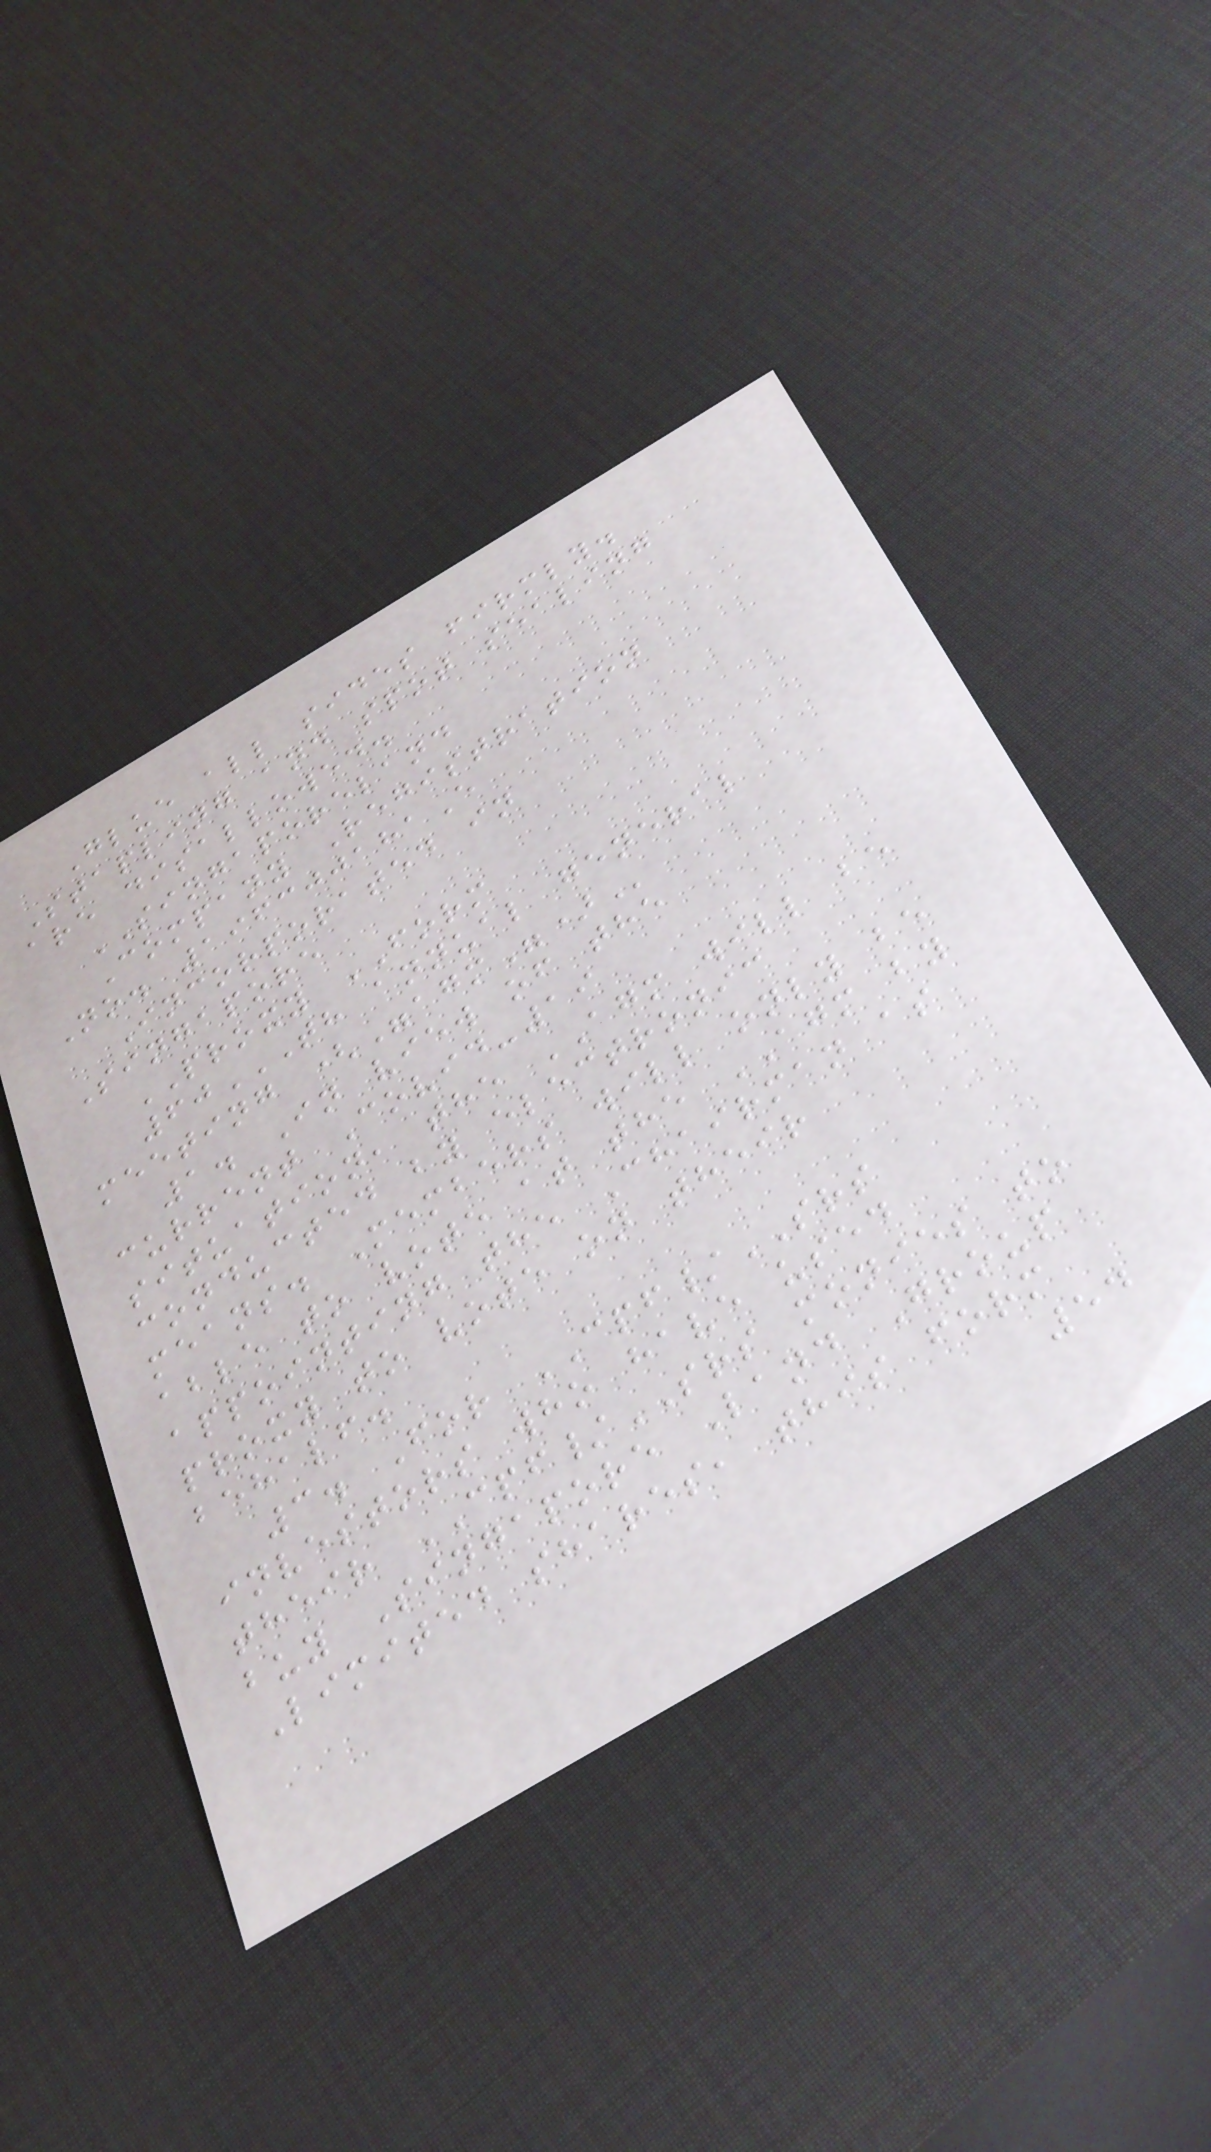Glue all sides firmly.
Stapling and spot sealing
are disallowed.
SINGAPORELAND
Company Registration
No. 196300181E
Incorporated in
Singapore
PROXY FORM
60TH ANNUAL GENERAL
MEETING ("AGM")
1. In view of the
current Covid-19
situation, the AGM will be
conducted by electronic
means. Members will only be
able to vote at the AGM by
appointing the Chairman as
proxy to vote on their
behalf.
3. For CPF/SRS
investors who have used
their CPF/SRS monies to
buy Singapore Land Group
Limited shares, this form
54
